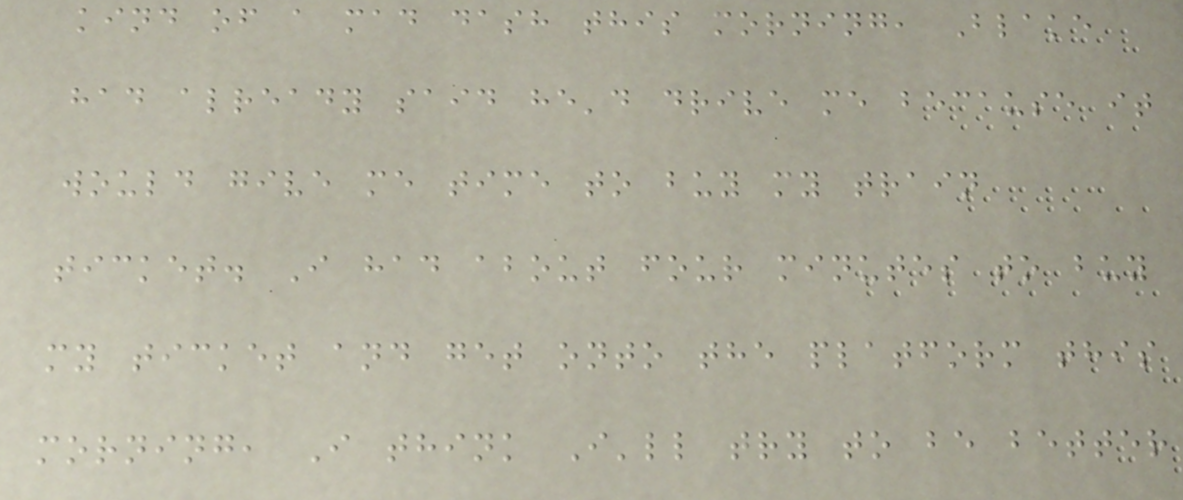kind of a mad dash this morning, Blake
had already said he'd drive me because it
would give me time to buy my train
ticket. I had about four minutes to buy
my ticket and get onto the platform this
morning, I think I'll try to be better
